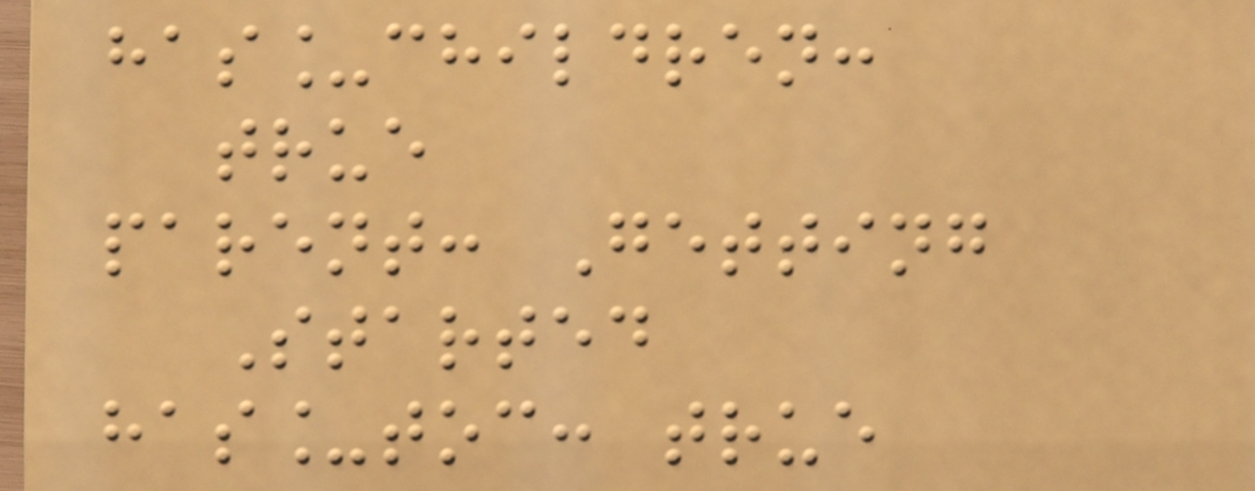has_children:
true
parent: Getting
Started
has_toc: true
